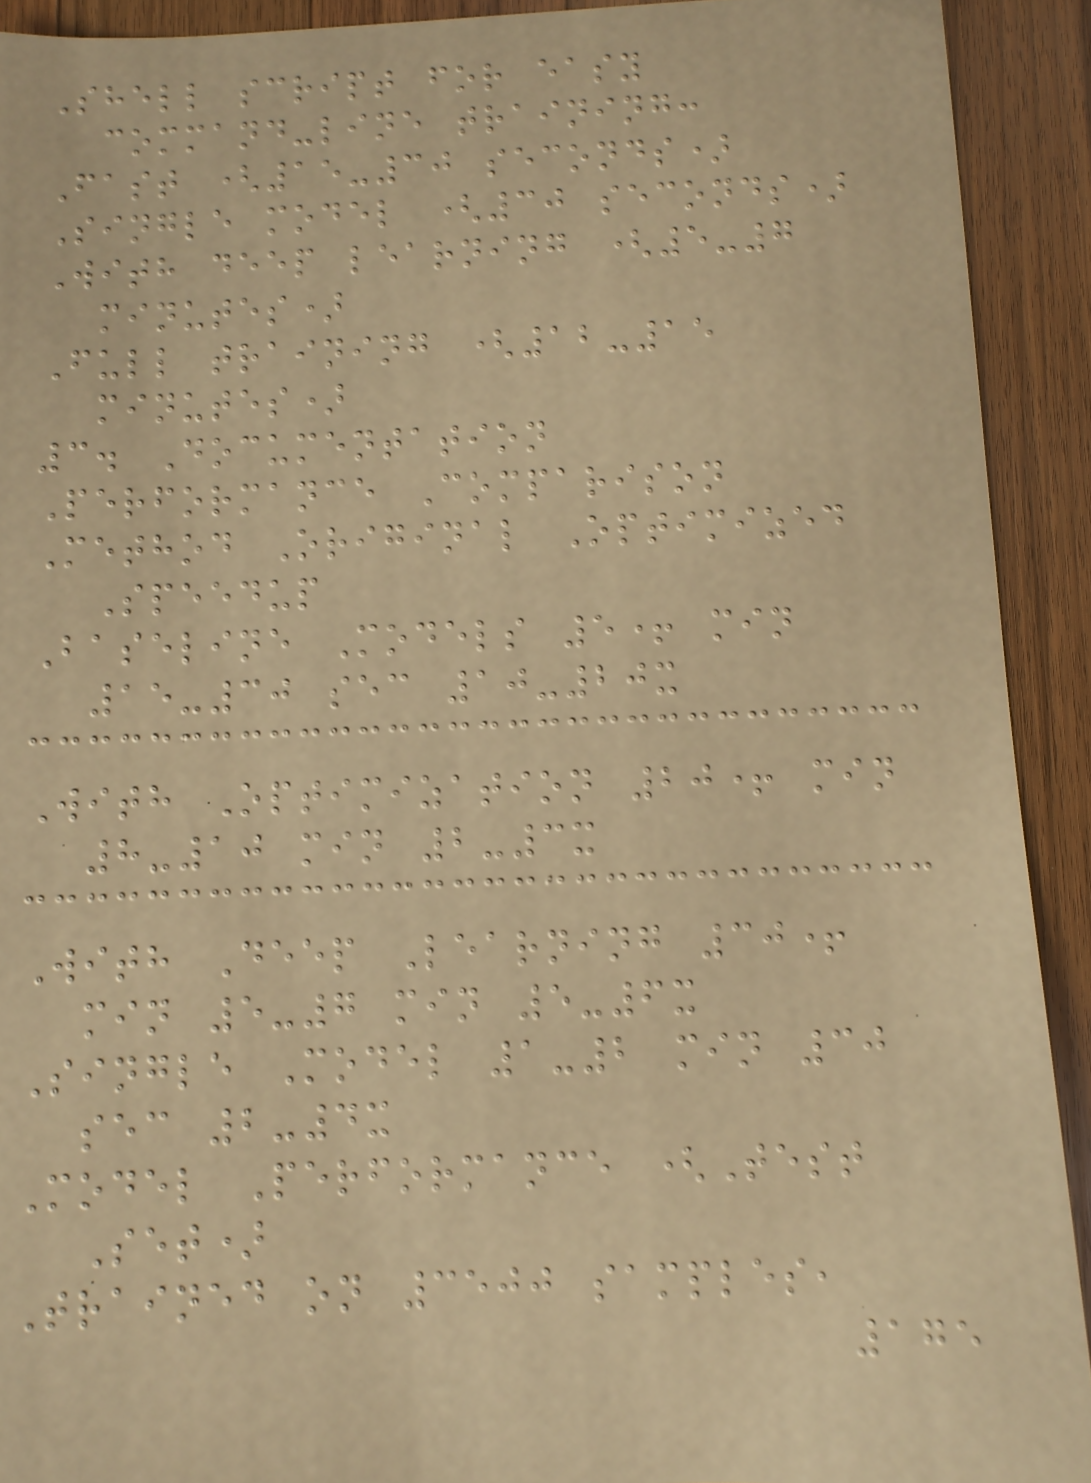Shell script for easy
command-line training:
Fast (15-30 seconds)
Single model (30 seconds)
With deep learning (5-7
minutes)
Full training (12-15
minutes)
3. Documentation
Performance Comparison
Method Original Optimized
Speedup
Baseline Models 5+ min
15-30 sec 10-20x
With Optimization 20+ min
8-10 min 2-3x
With Deep Learning 30+
min 5-7 min 5-6x
Single Model 1-2 min 30
sec 2-4x
Model Performance (Test
Set)
Trained on 3500 samples,
175
